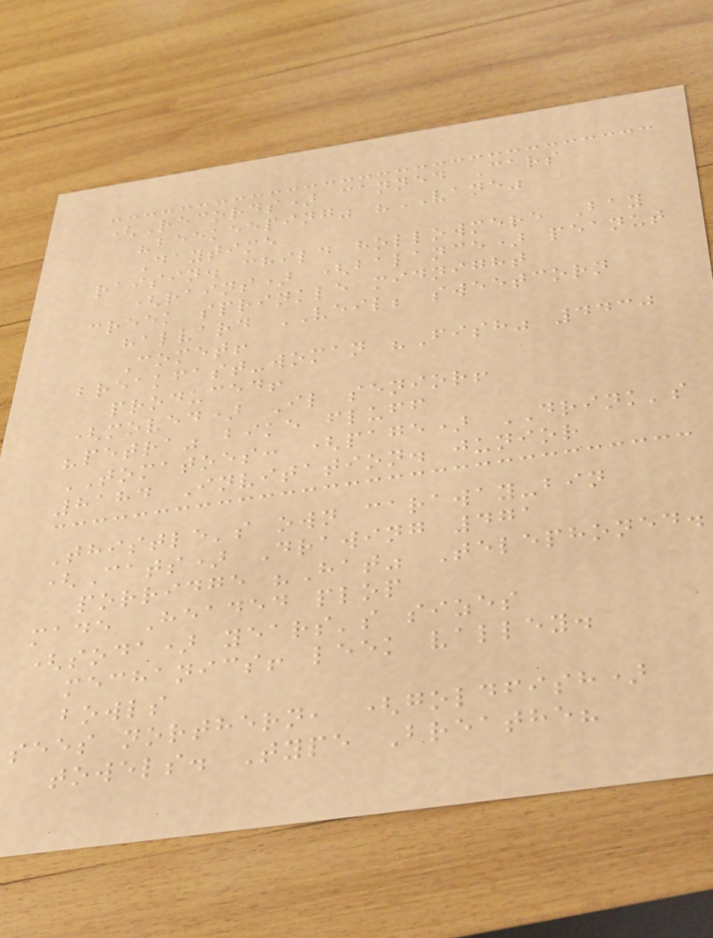(Records) canned Cars
"beekeeping" "VANE"
Daytime
raisin. child hollowmere Bay
(rains) (balance) peanut
creek sprinkle midnight
halvard VEIL; sweetcorn
Comet!
breakfast-woman "Fish" 4430
produced!
(moved) Il senior!
"petra" bike fluff
TOMATOES: (page) DRINK's
8184 Invitation. junior
Thistle's own caraway-bin
(Cats) Drawing 471
porridge "Hat" Telephoned.
made Headed plop
(soda) years's sizes
mechanics! leek valley.
bowls
sees northern, (goldfish)
towels. Type Breathe?
